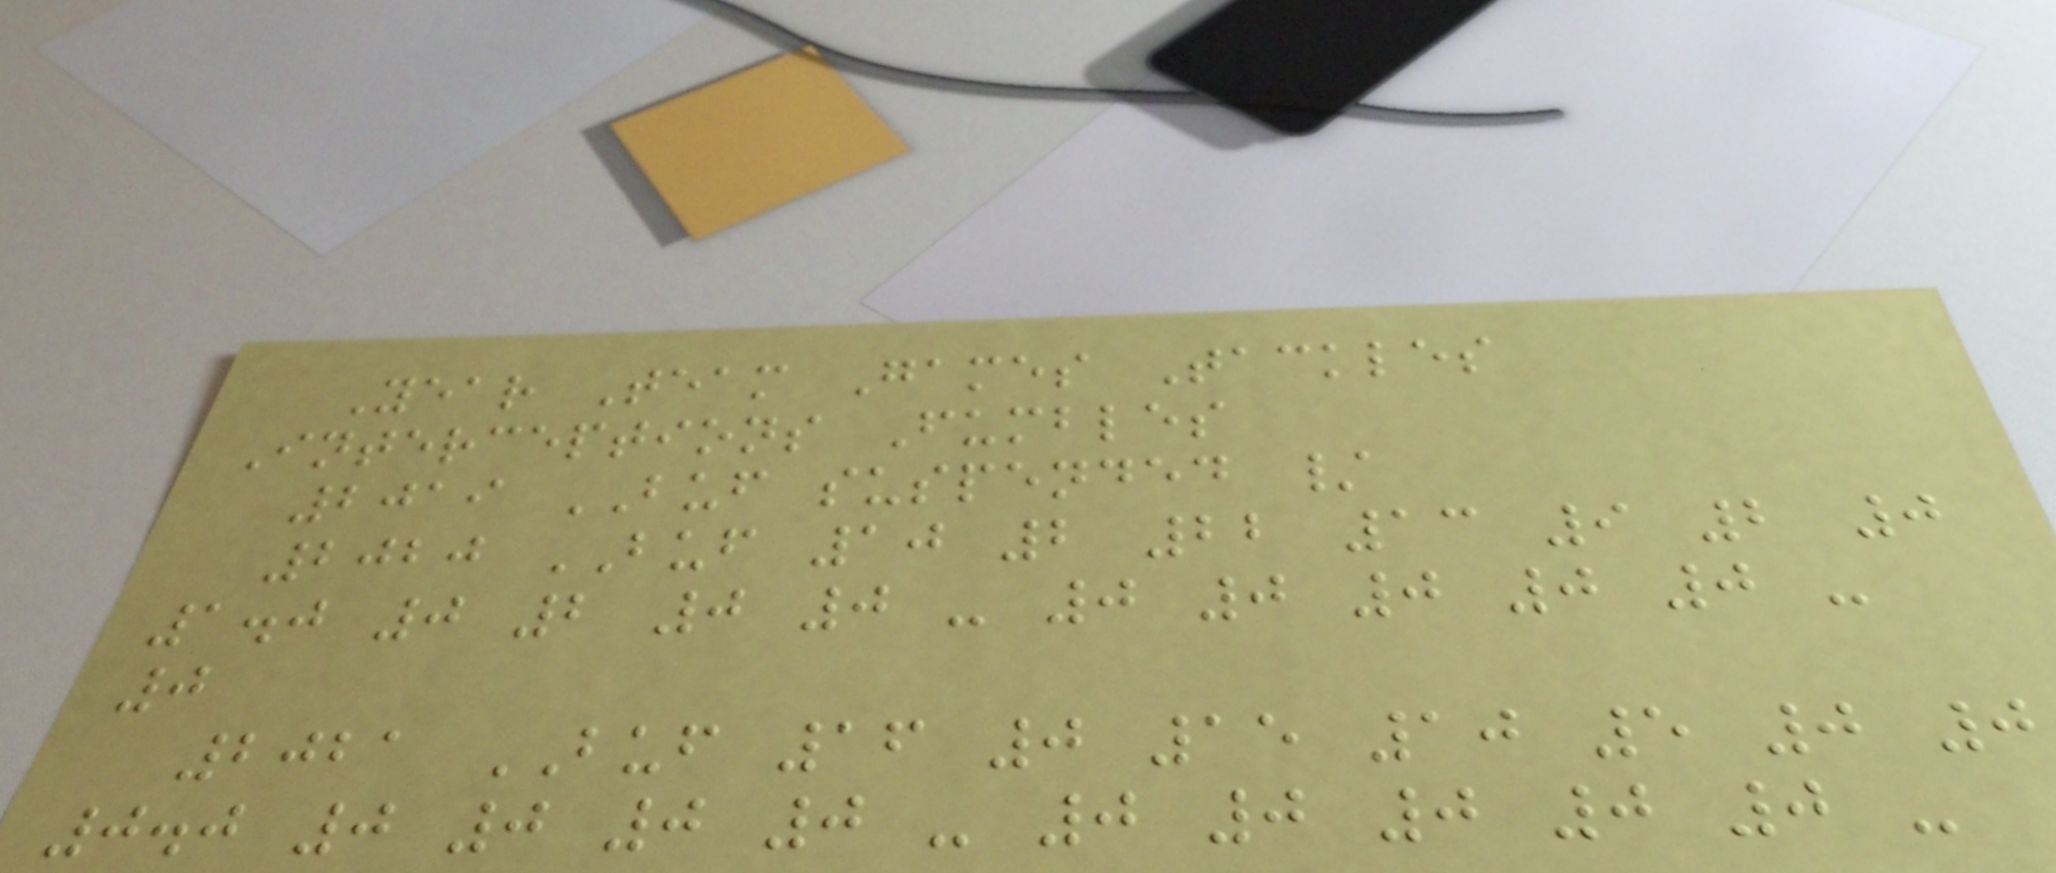Year Team Games Tackles
Interceptions Fumbles
2019 BUF suspended /
2020 BUF 10 2 22 13 9 2 0
1.0 0 2 0 0 - 0 0 0 0 0 -
0
2021 BUF 16 0 15 10 5 0 0
0.0 0 0 0 0 - 0 0 0 0 0 -
